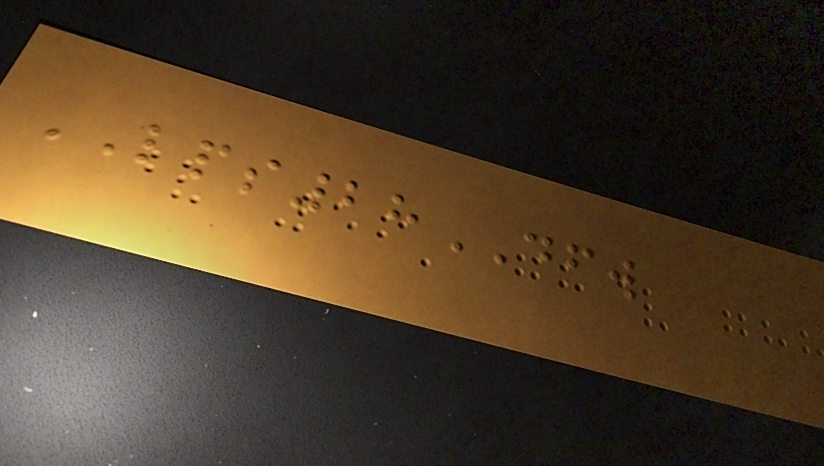LPS28DFW
